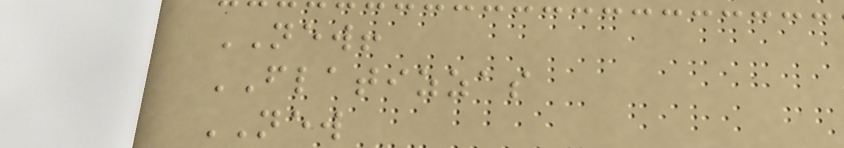NEW!
FLATIZZAS
NEW
